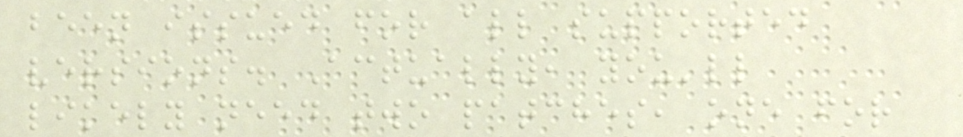been issued for all supported
versions. Actually, you'll
likely need two patches, one for
